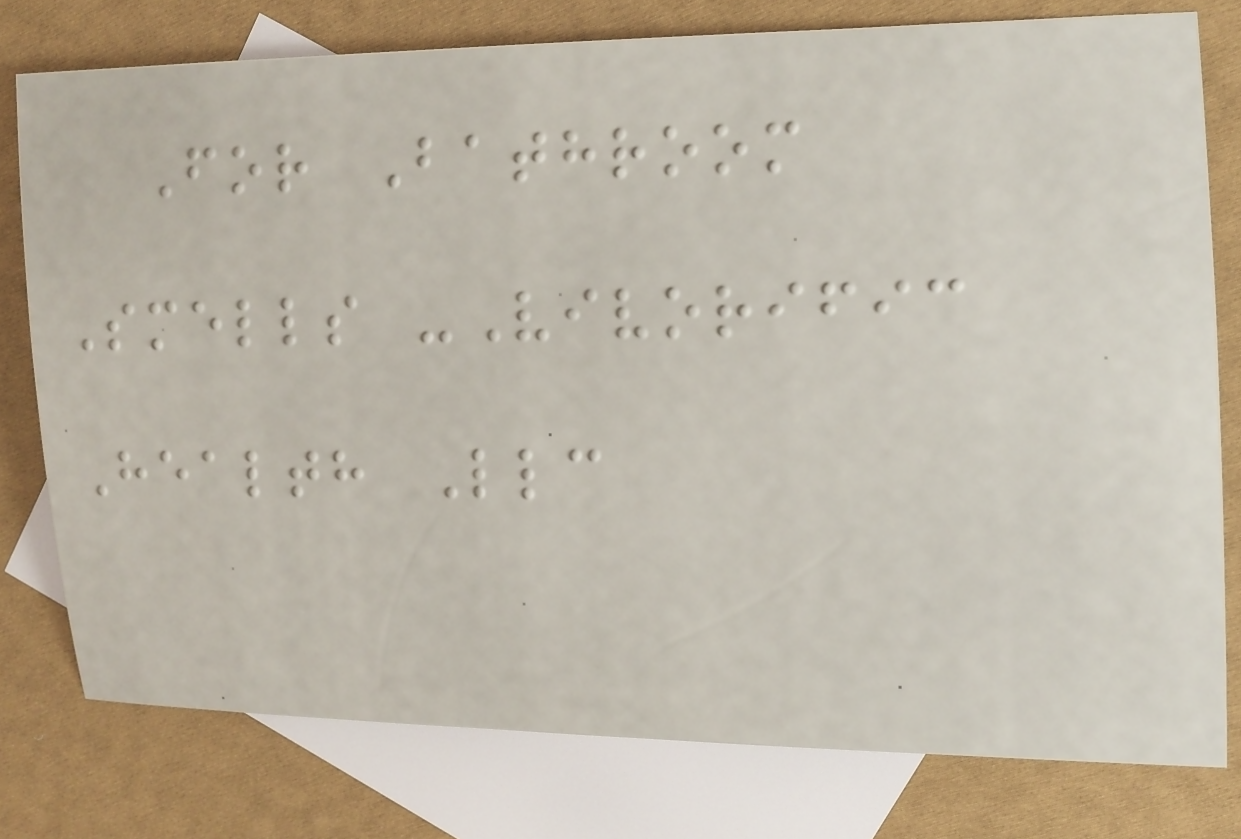For Bathroom
Smells -Vivorific
Health Llc
